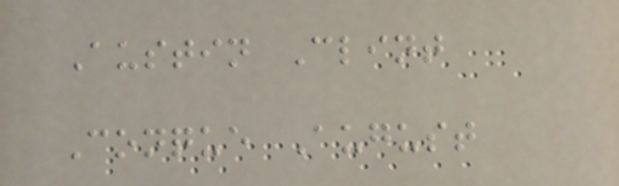Austin Clint
Conque August
